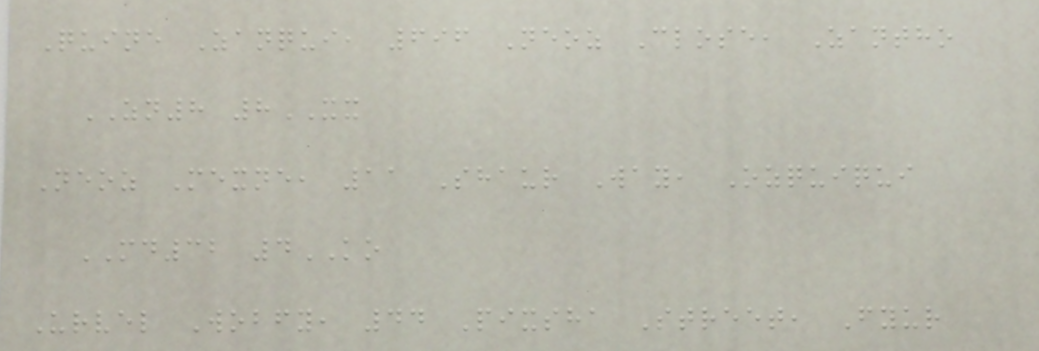Quine Zanqui, 696 Neoz Close, Zantho
ZN8 8XX
Neoz Mexne, 11 Shaur Way, Ozquiqui
MD32 4KO
Urvel Wobfy, 44 Pixsha Street, Fyur
